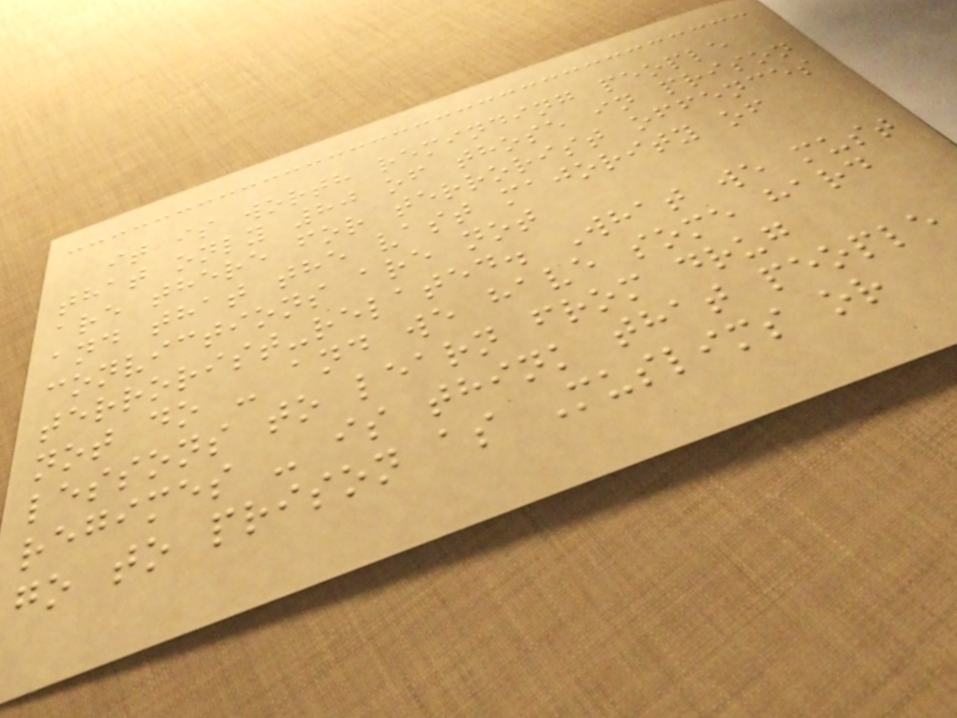it is worth reminding people
that only 80 of those in prison
are there for terrorist offences
and that the vast majority of
convictions are not
terrorist-related. What we must
not do - and we have some hard
lessons to learn from drug
regimes - is think that people
go to prison as Muslims or
